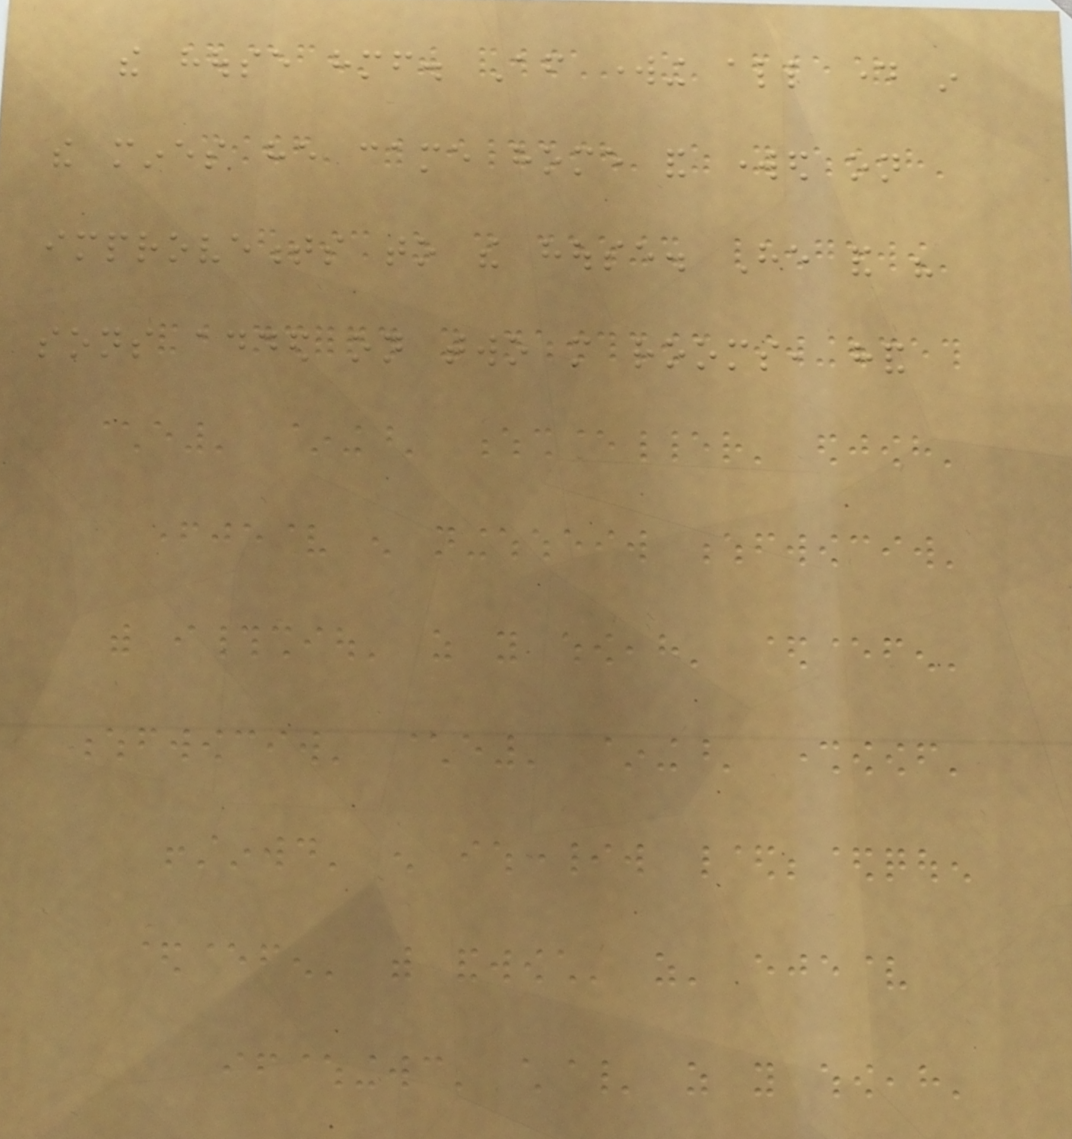the house himself. After working all day in
the mines he came home and worked on
improvements to the house. He and his
sons added on two more rooms, hand
